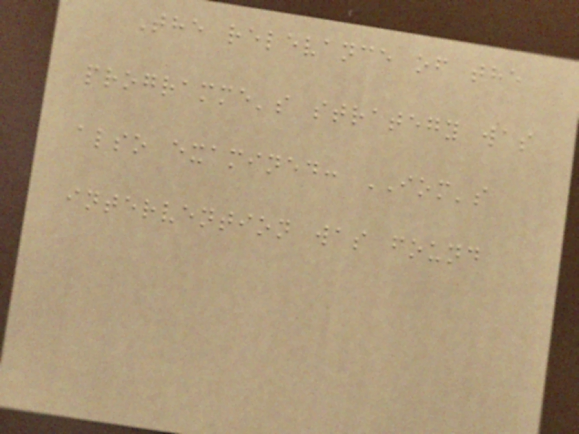The relevance of the
programme's strategy was
also examined: IOM's
intervention was found
